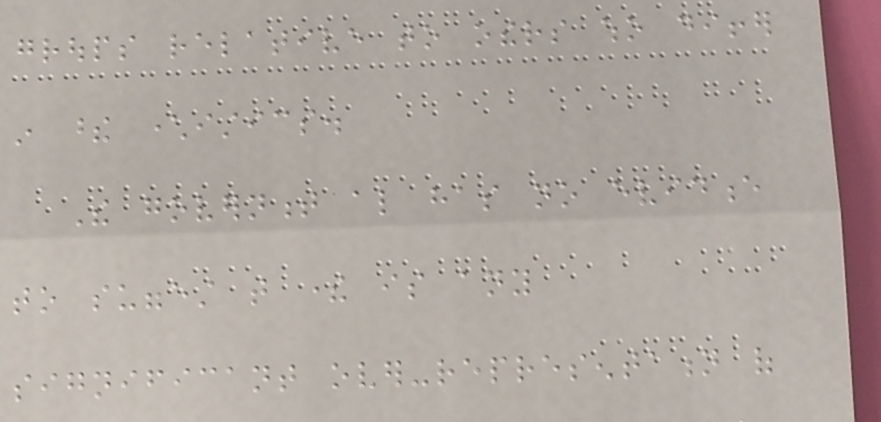groups relative to others who differ
in these characteristics.
The government also has no evidence
to suggest that there is any
significant over-representation of
